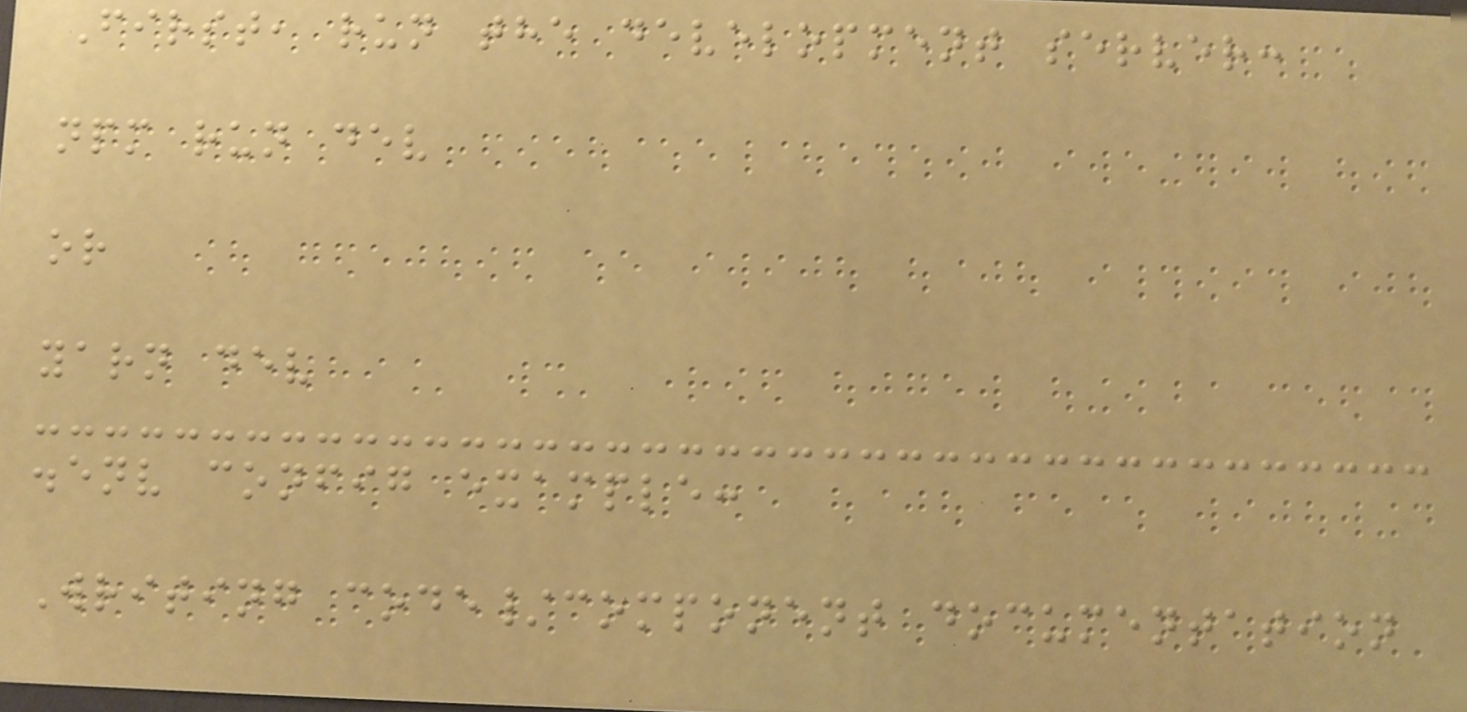First, run the development server:
npm run dev
or
yarn dev
.env config example:
Writing code/component documentation
